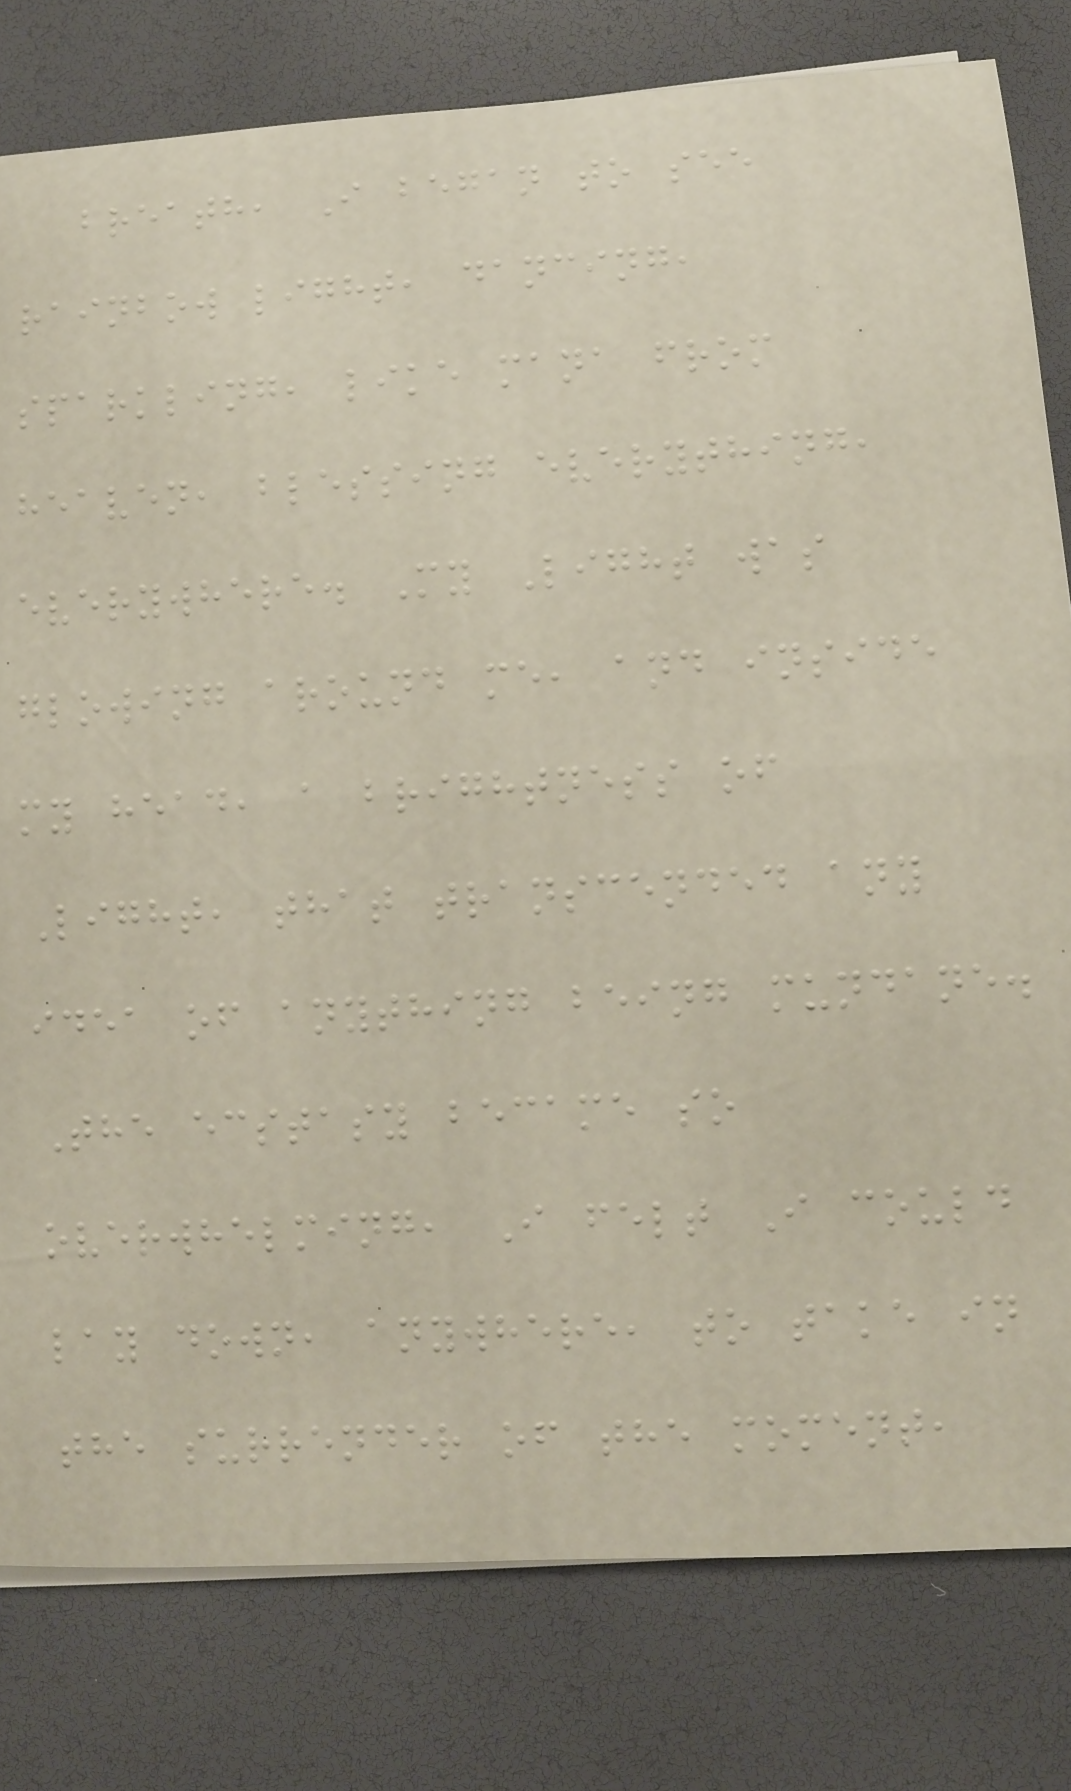breath, I began to see
rainbow light, dancing,
sparkling, like mana from
heaven, blessing everything,
everywhere. My Light was
glowing around me, and inside
my head, a brightness of
Light, that transcended any
idea of anything being mundane.
The ecstasy became so
overwhelming, I felt I could
lay down, anywhere, to take in
the surrender of the moment,
